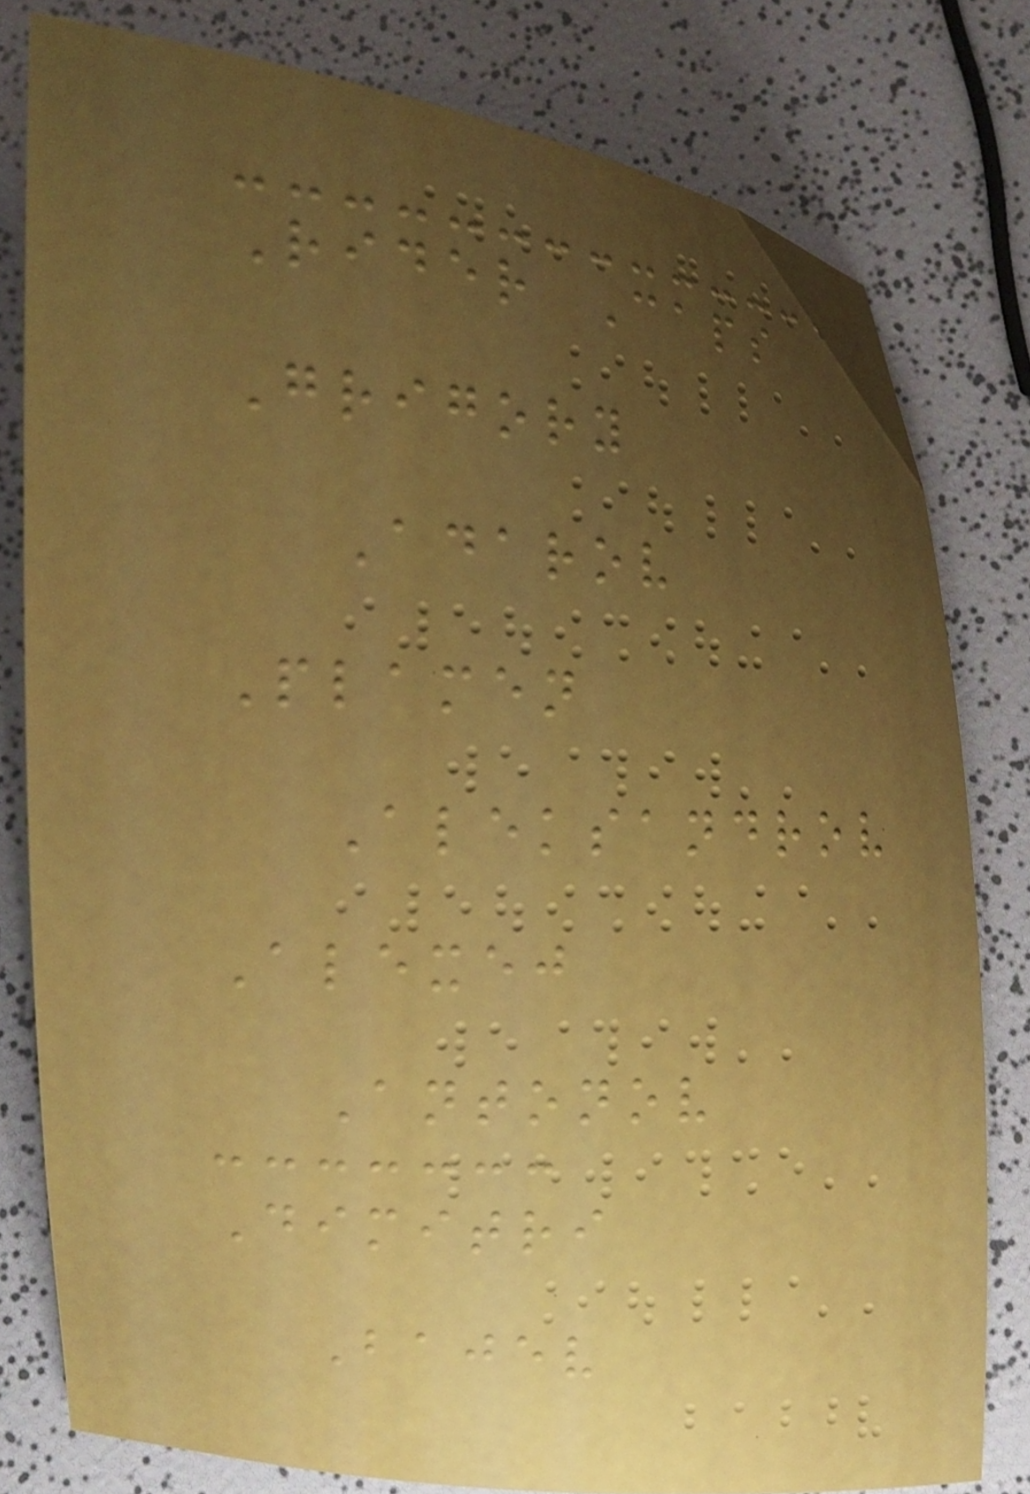Rider Caps
Grigory
Adarov
Plamen
Aleksandrov
Alexej
Antonov
Dimitri
Bajev
